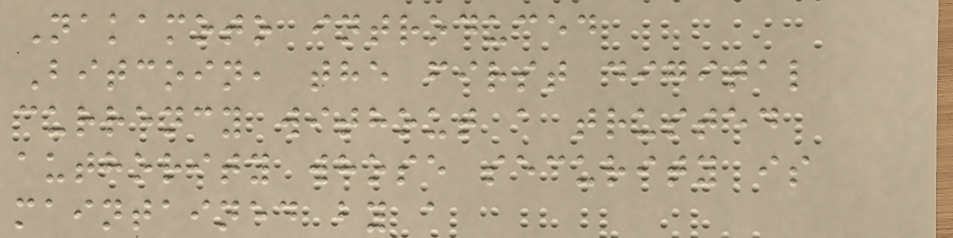Nakamoto introduced
Bitcoin, the first digital
currency without a trusted
authority whose security is
maintained by a
